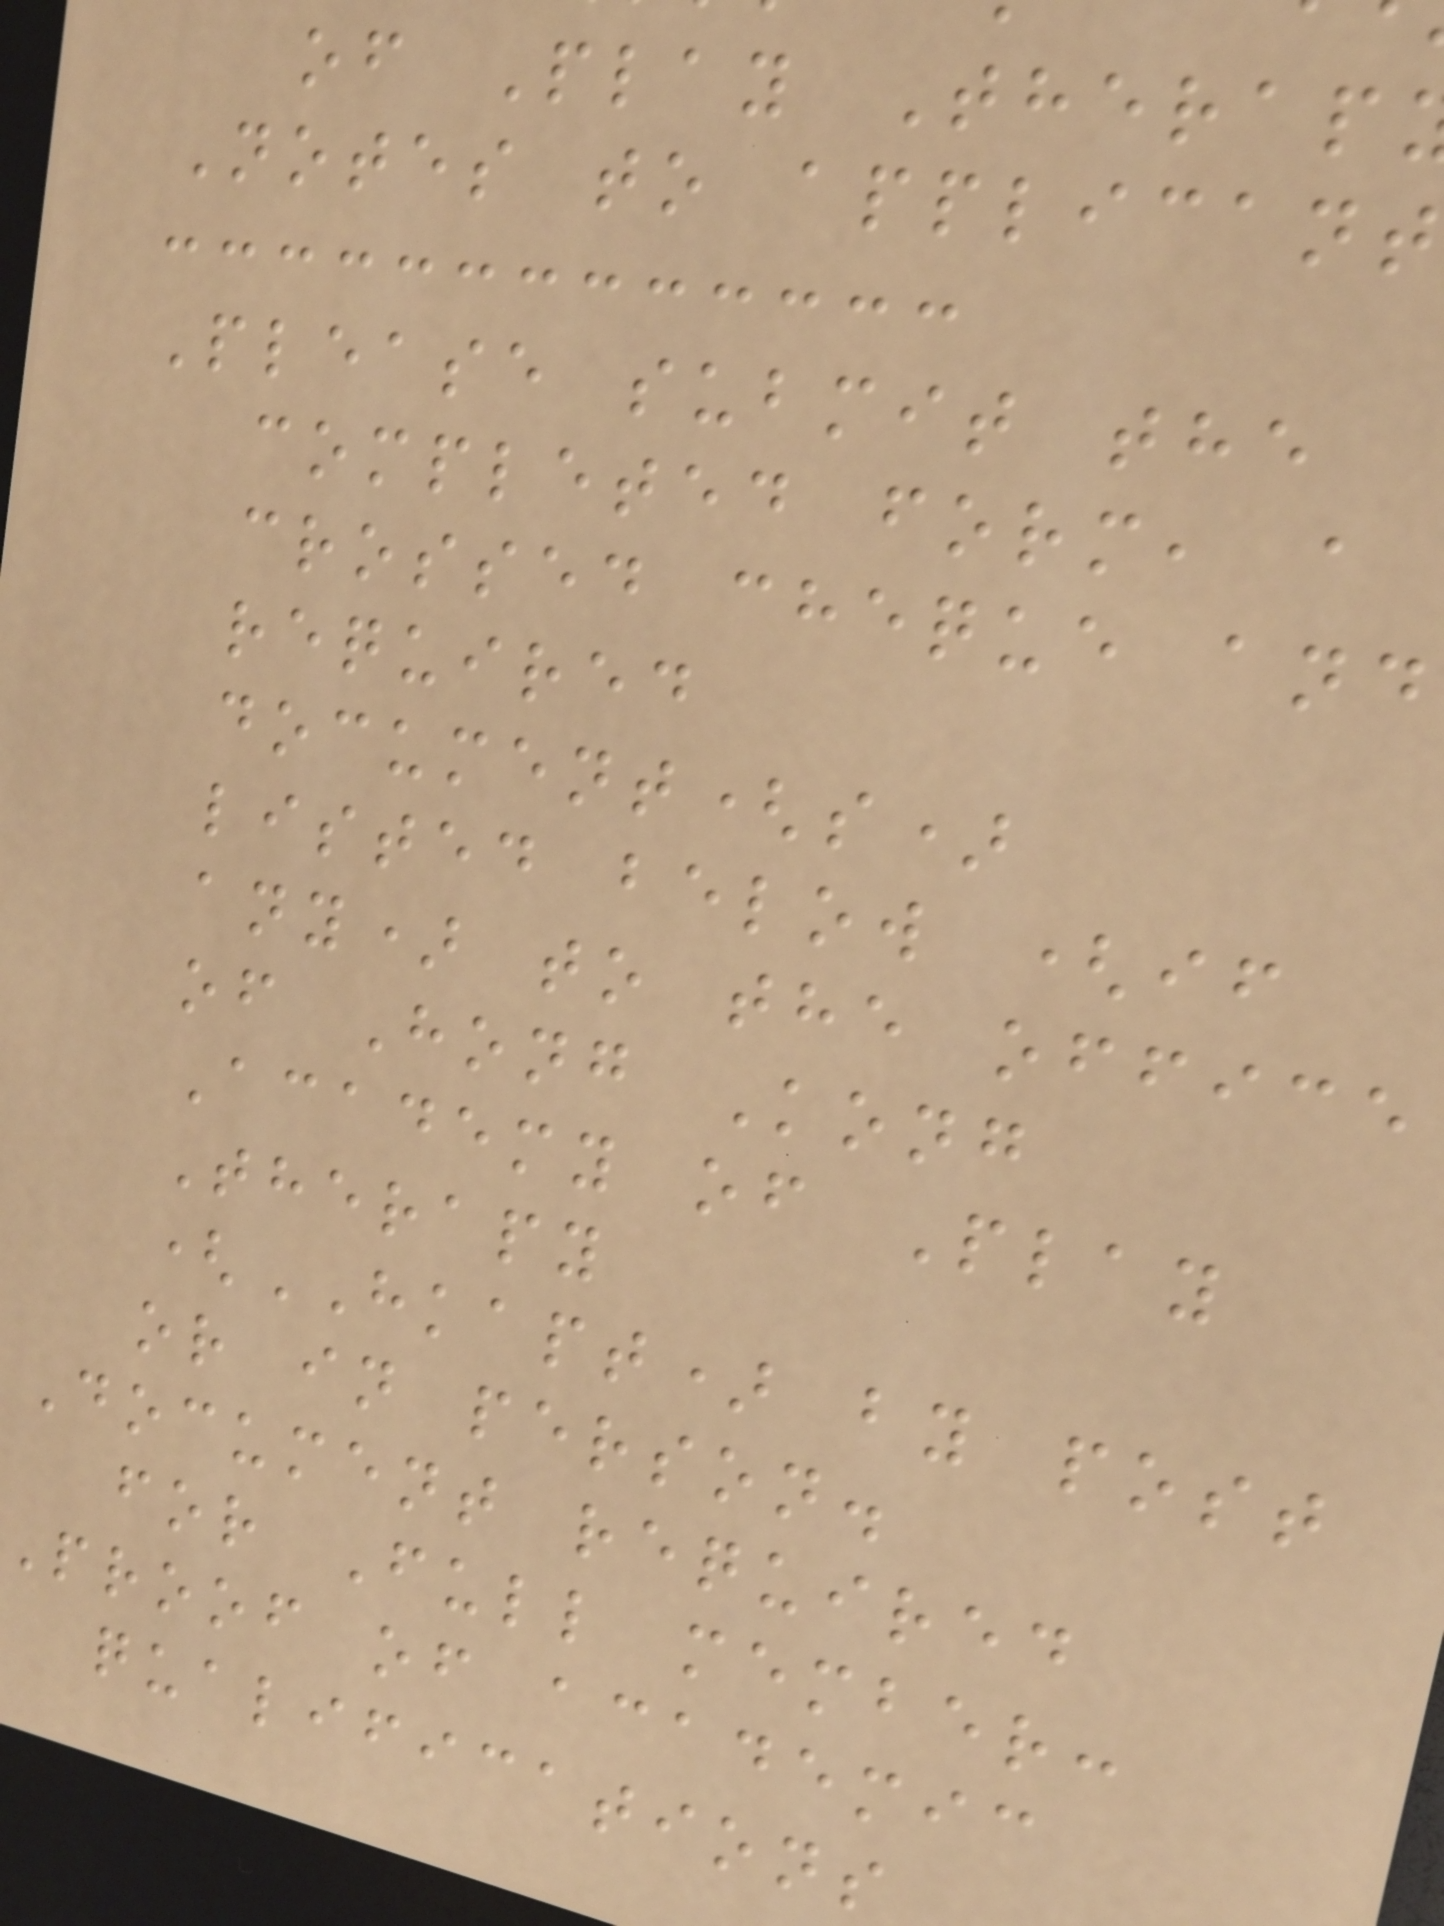of Play Therap
Notes to applicant
Please submit the
completed form, a
crossed cheque and
required
document(s)
listed below (if
any) to the office
of Hong Kong
Academy of Play
Therapy
(HKAPT) by post
or in person.
Document required
for Full member:
Proof of academic
qualifications
